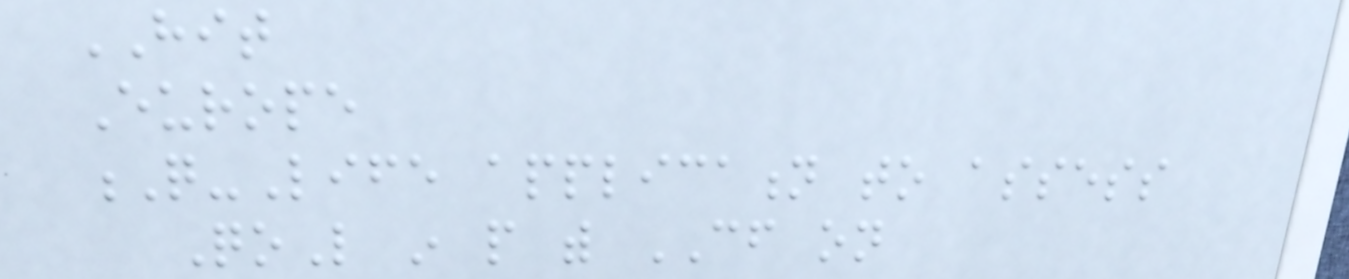HIT
Europe
Q-Life application to assess
QoL in people with CF on
